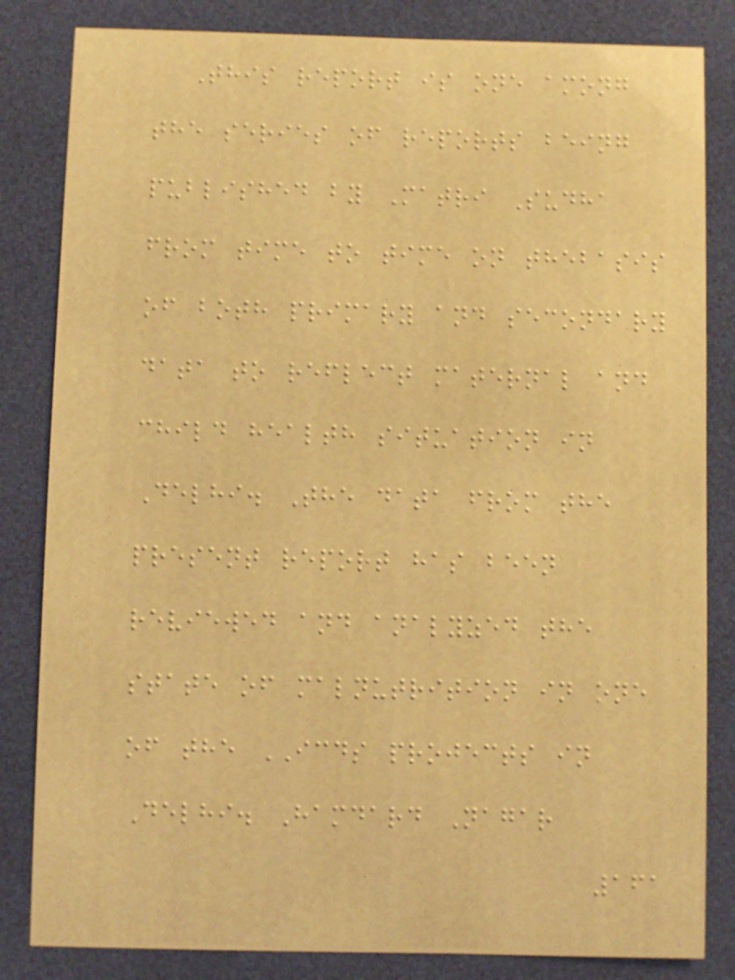This report is one among
the series of reports being
published by Matri Sudha
from time to time on thebasis
of both primary and secondary
data to reflect maternal and
child health situation in
Delhi. The data from the
present report has been
reviewed and analyzed the
state of malnutrition in one
of the ICDS projects in
Delhi. Hamdard Nagar
161
